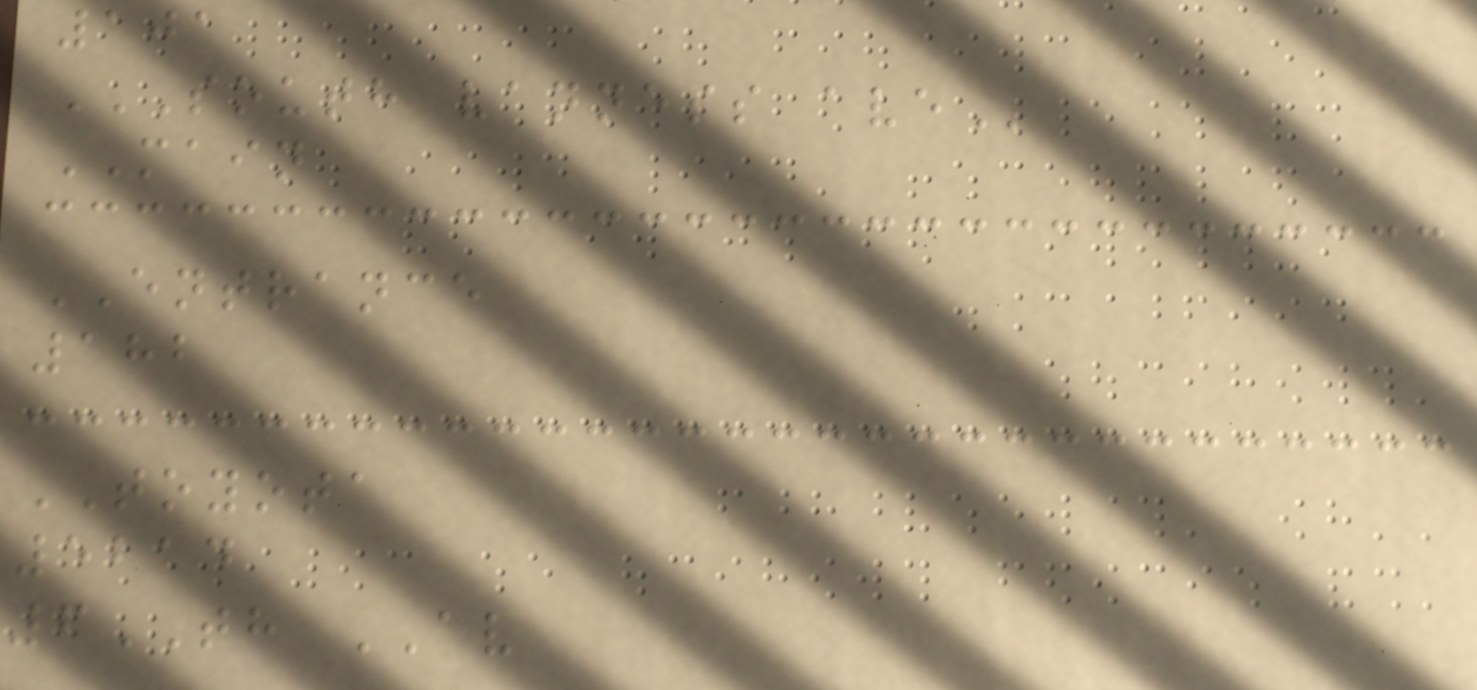101
SOUTH VANNESS AVE
MAIN
ENTRANCE
182
TOYOTA
5214
6TH AV
